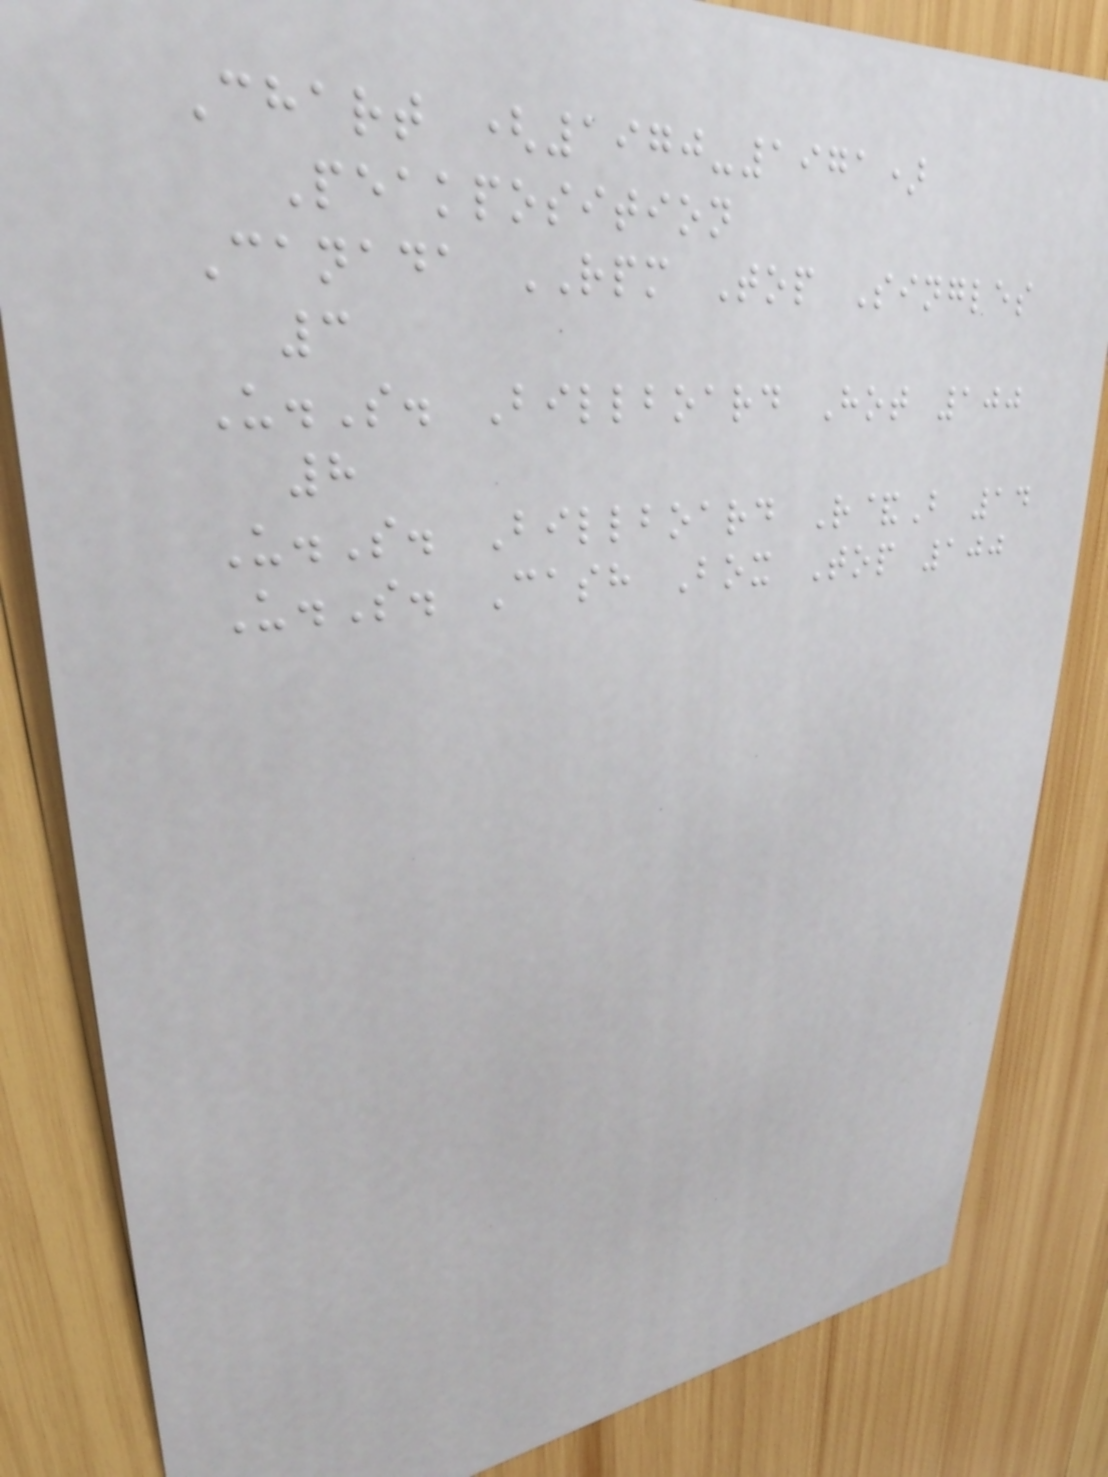Chart (1970-1971)
Peakposition
Canada RPM Top Singles
3
U.S. Billboard Hot 100
8
U.S. Billboard R&B 14
U.S. Cash Box Top 100
